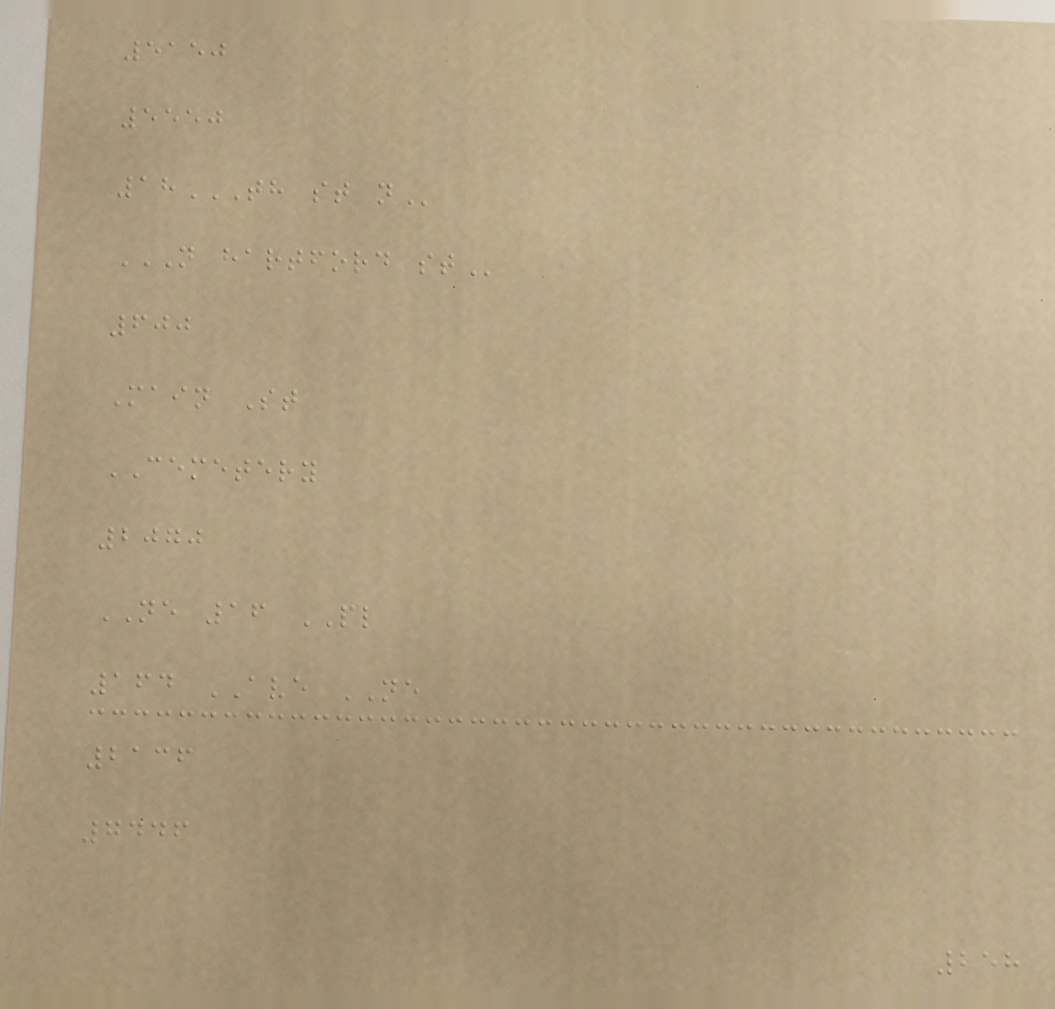5150
5550
18TH ST N
N HARTFORD ST
600
Main St
CEMETERY
2070
NE 16 PL
164 AVE NE
2136
7446
258
